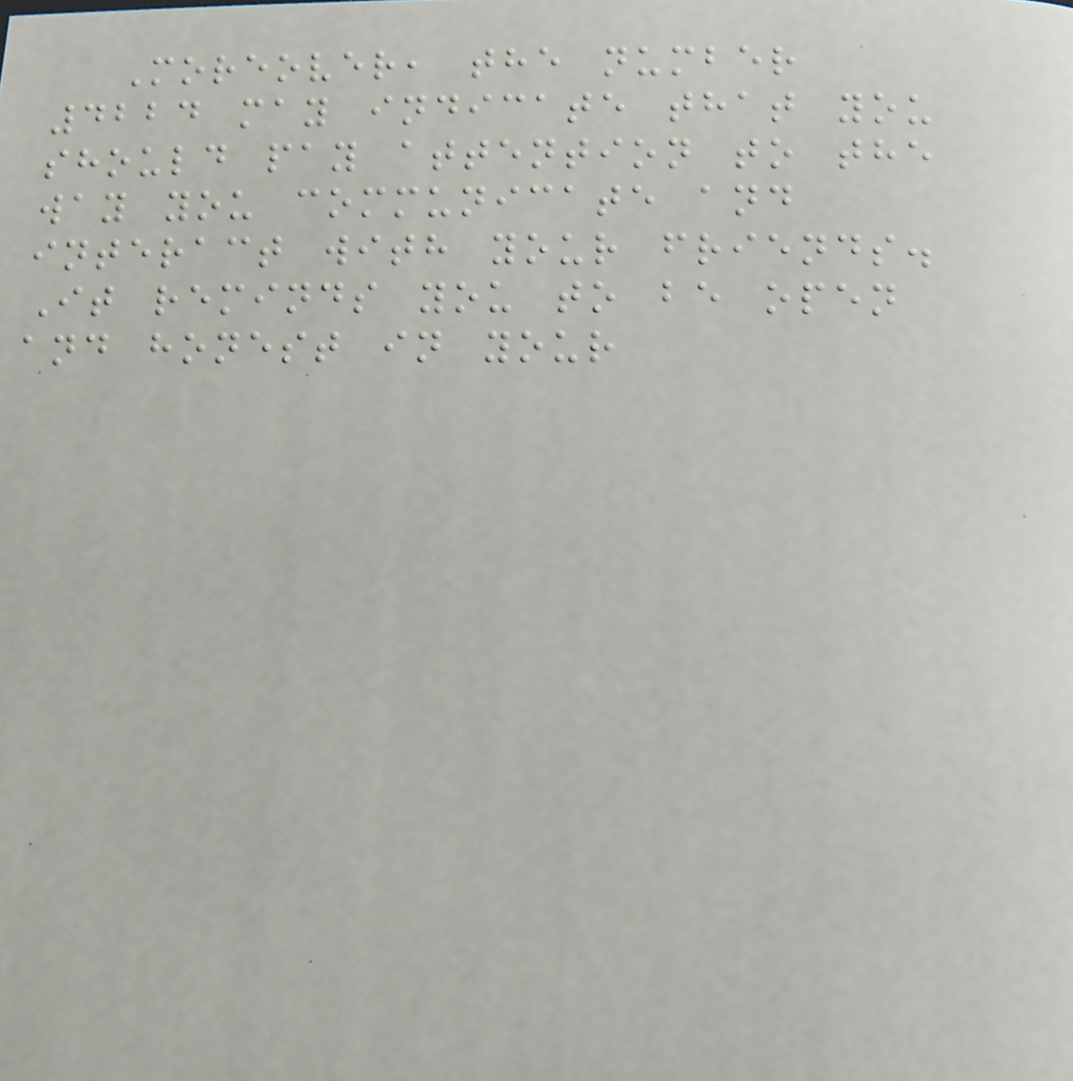Moreover, the number
4224 may indicate that you
should pay attention to the
way you communicate and
interact with your friends.
It reminds you to be open
and honest in your
